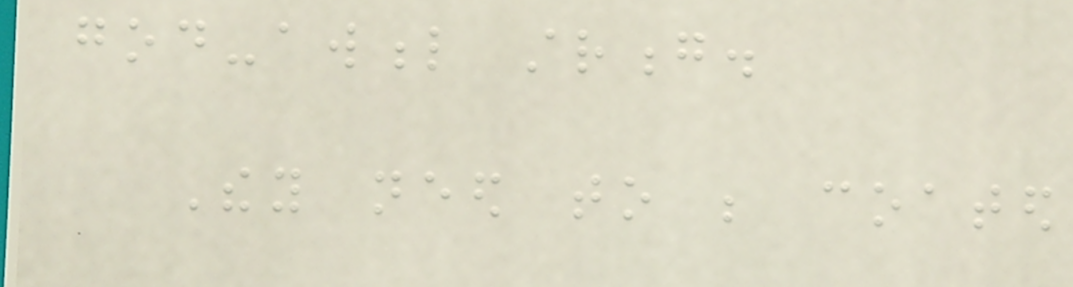god-awful strong.
They need to be coated
